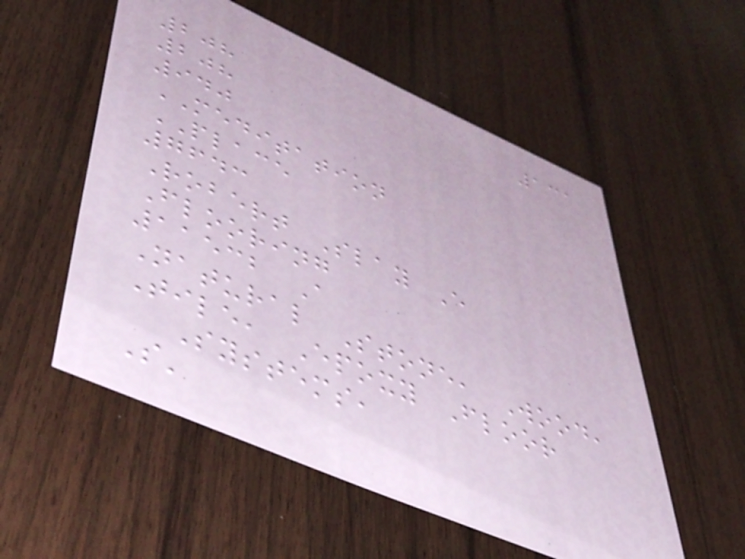131
208
208
940
MEDITATION
PLACE
7643
Robert Slay E
Flooring
11532 A
Natural Stone, Wood,
Tile, Epoxy Floor
Systems,
S'
